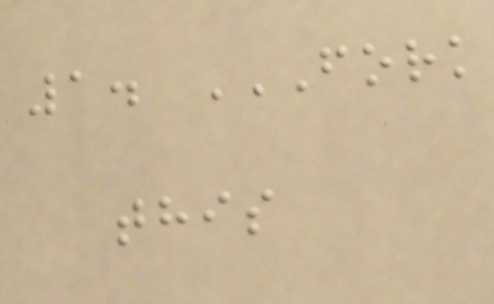1. FORK
THIS
